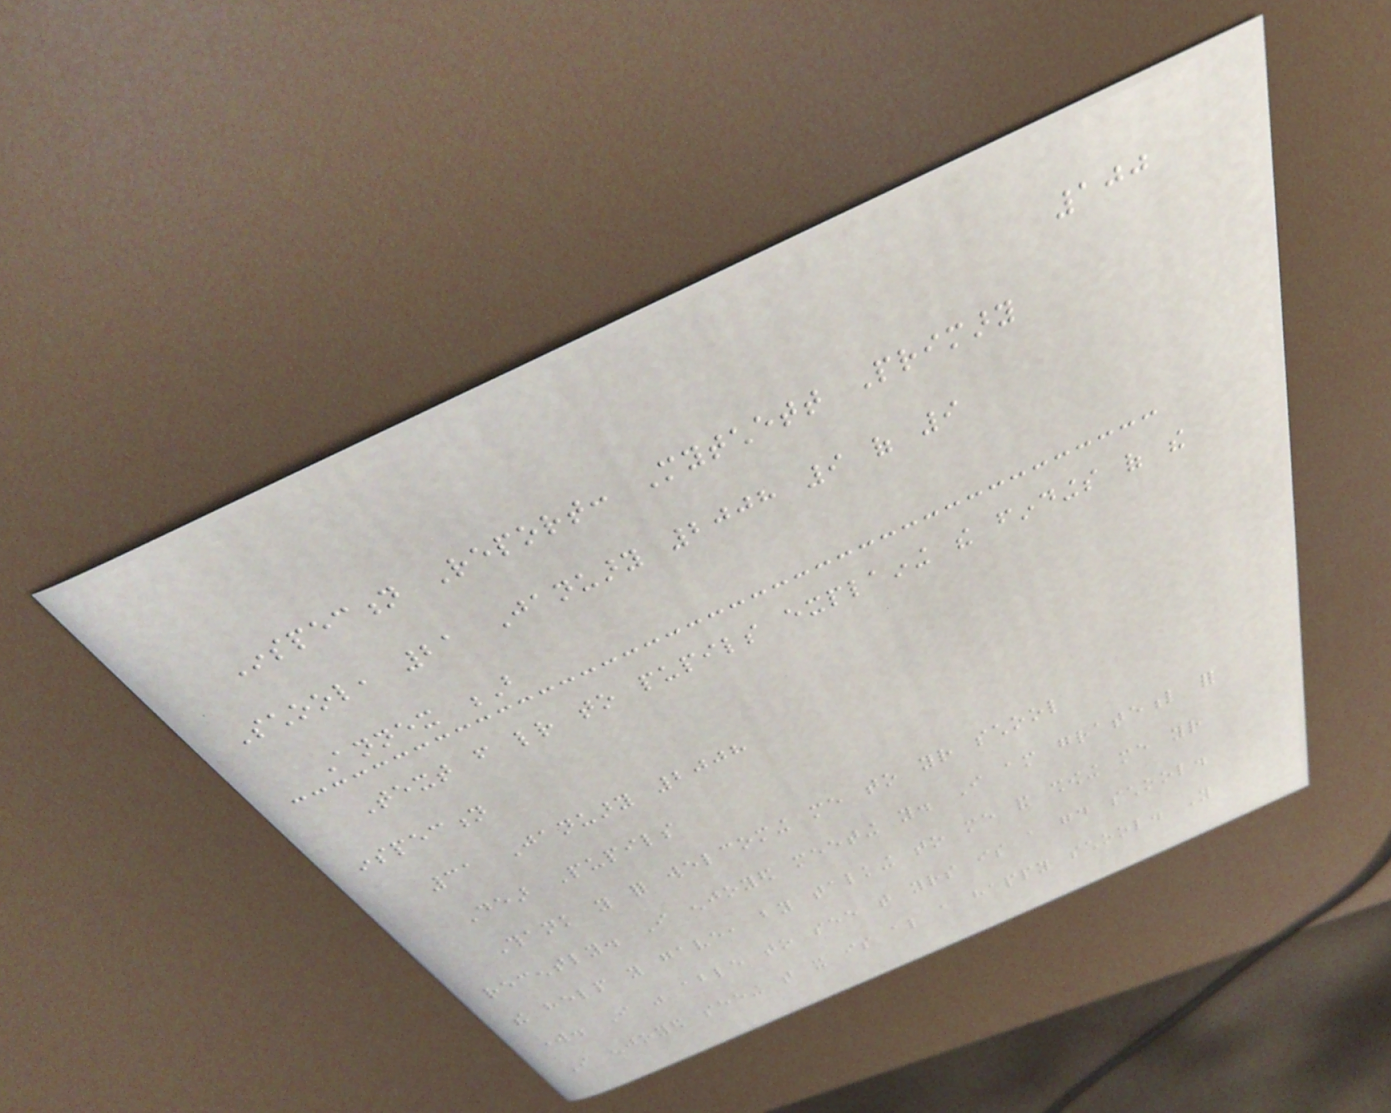100
Inspection Report: Mytchett Primary
School, 21 January 2008 9 of 9
Annex B
Text from letter to pupils explaining the findings of the
inspection
31 January 2008
Dear Pupils
Thank you for welcoming me to your school
recently. I enjoyed meeting you. I am grateful for
the help you gave, by talking to me and showing me your
work. I was able to see that yours is a good school.
I enjoyed seeing that it is also a happy school. You
